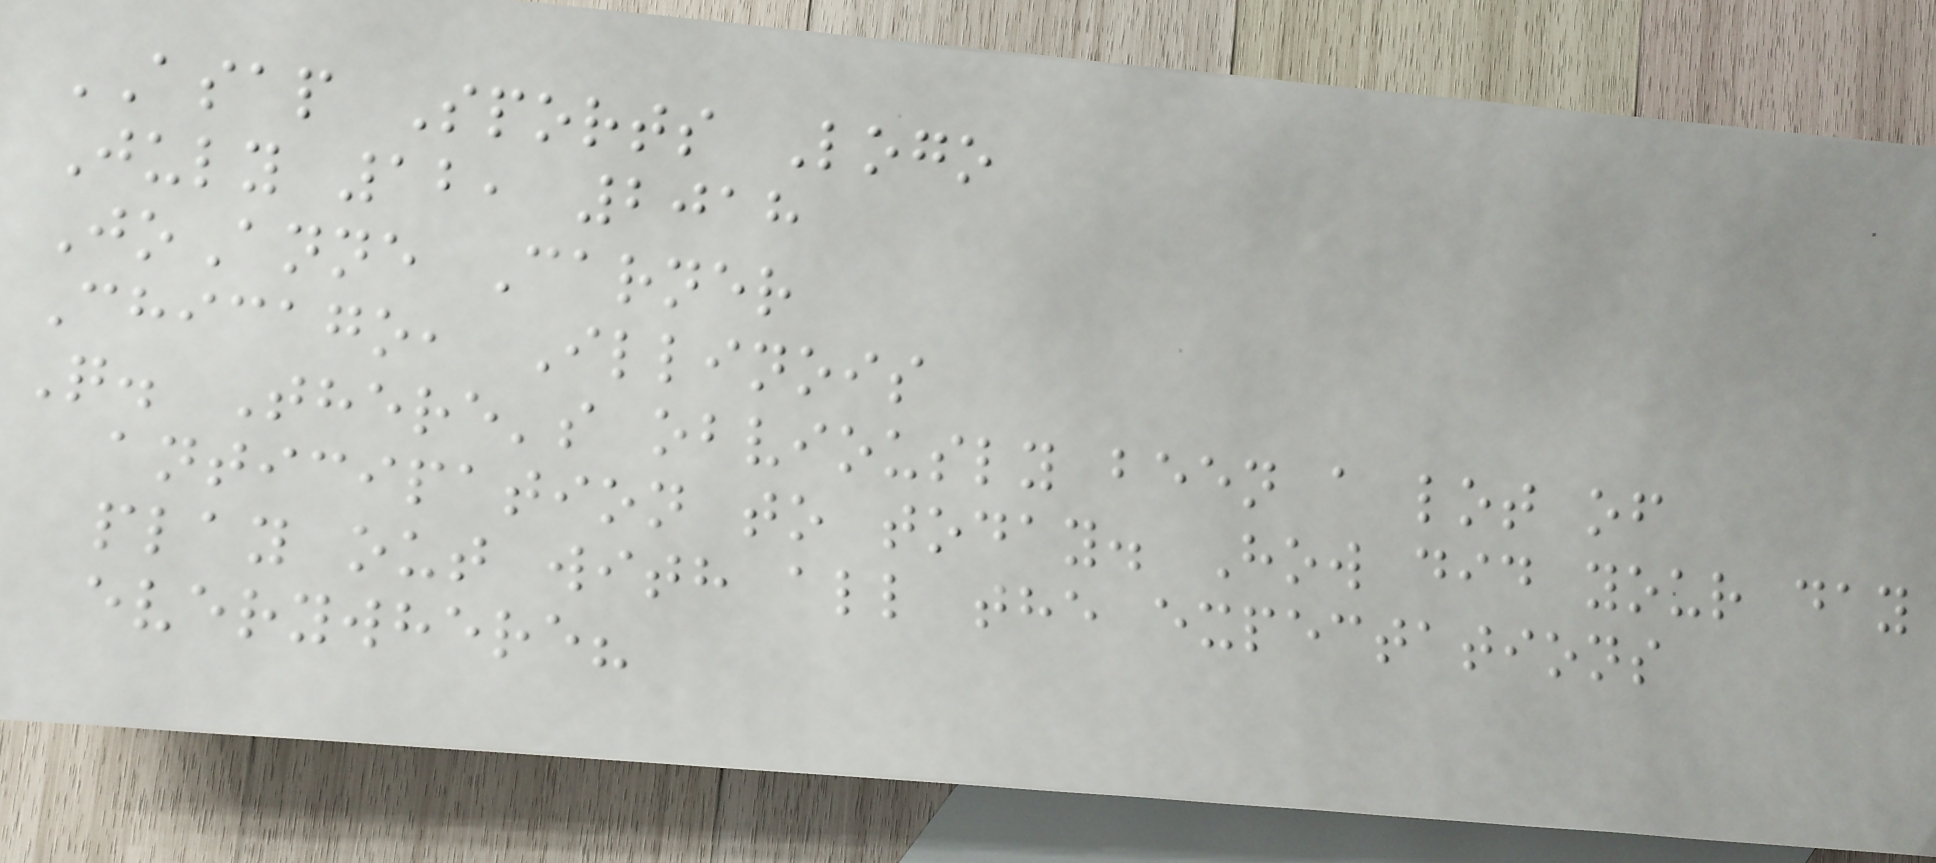ASAP Sports Logo
July 12, 2018
JoAnne Carner
Chicago, Illinois
Q. There's obviously been a lot of
anticipation to today. How did your day
play out with all the expectations
everywhere?
